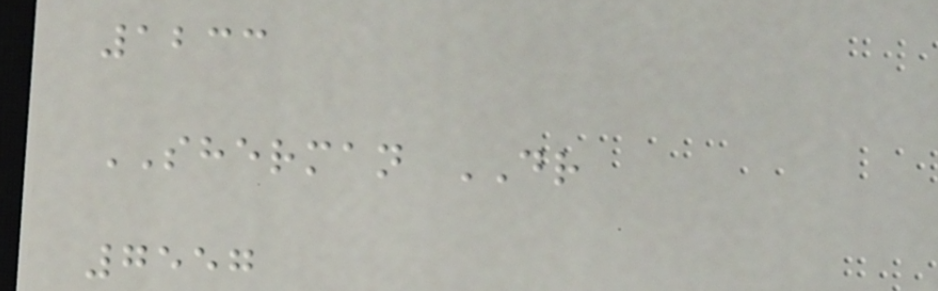1233
SHERMAN DR
7557
